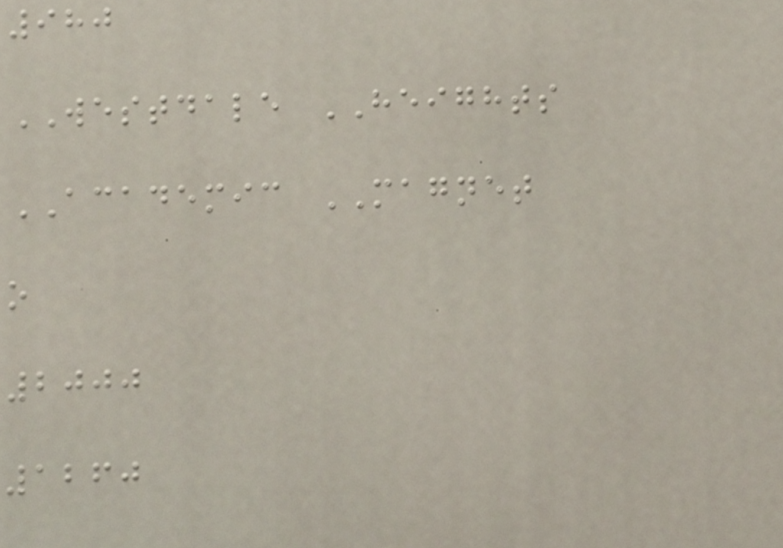980
WESTDALE HEIGHTS
ACADEMIC MAGNET
o
2000
1260
